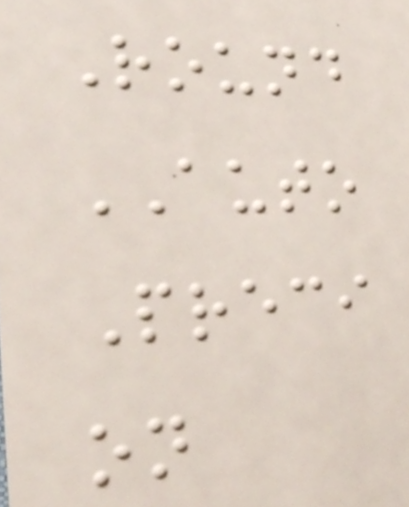Round
AUTO
Preci
on
